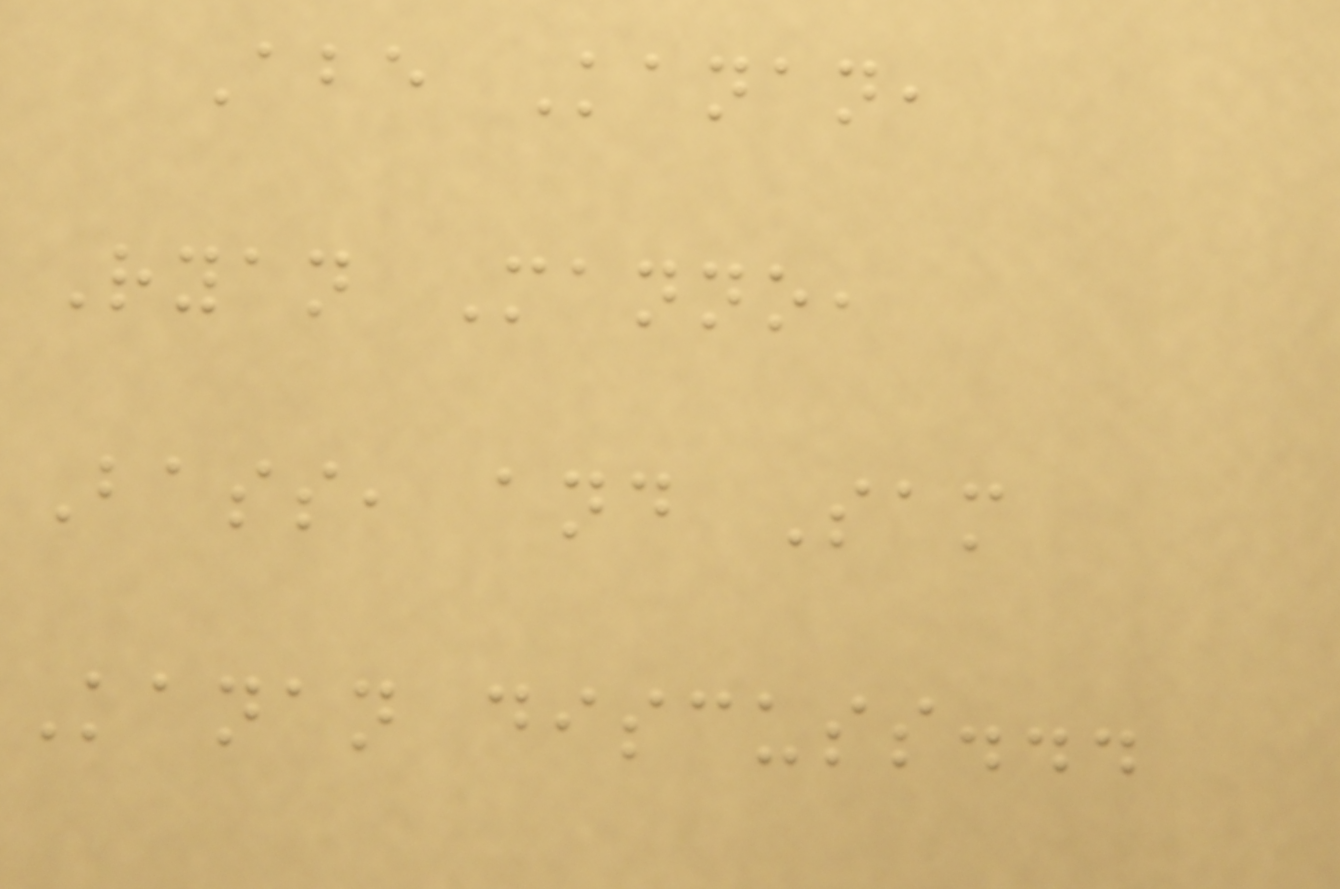Abe Kanan,
Ryan Manno,
Bass, and Sam
Kanan discuss...
